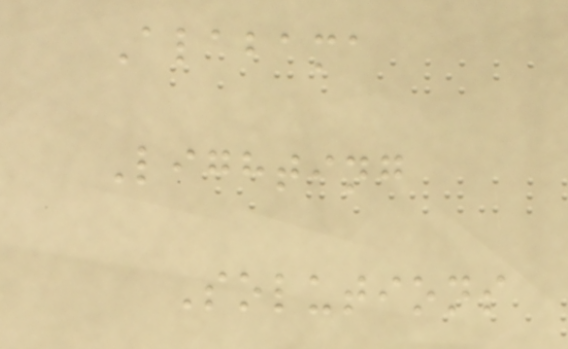Alabama
Lighting
Solutions
